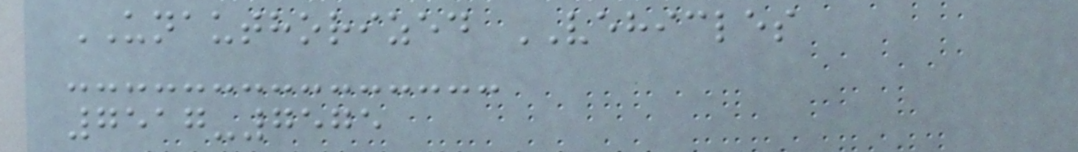UNAUTHORIZED VEHICLES
7517-7575
